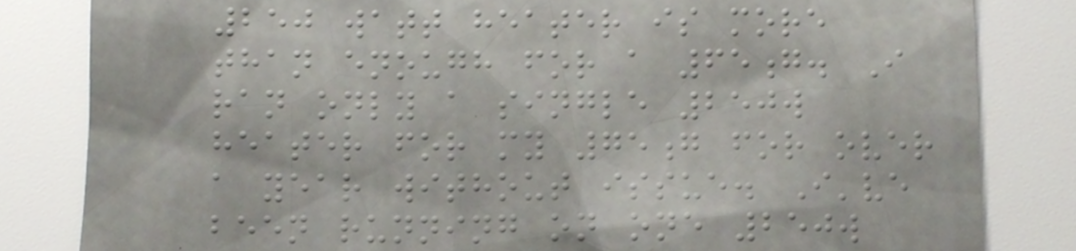250 watt heater is more
than enough for a 65g. I
ran only a single 250w
heater for my 75g for over
a year without issue. I've
been running on one 250w
